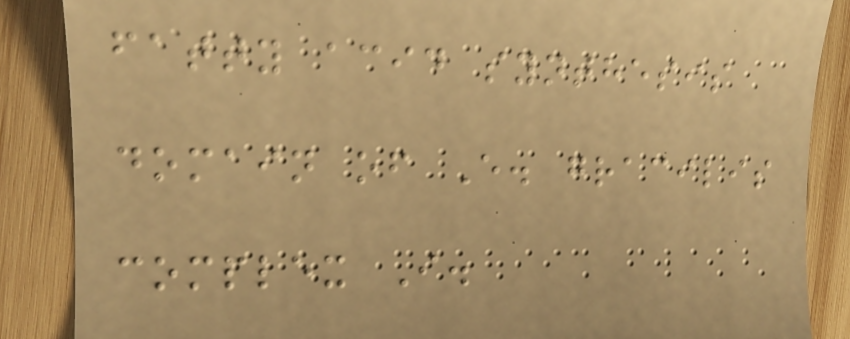fatty acid synthesis
domain of E. gracilis
complex I.
